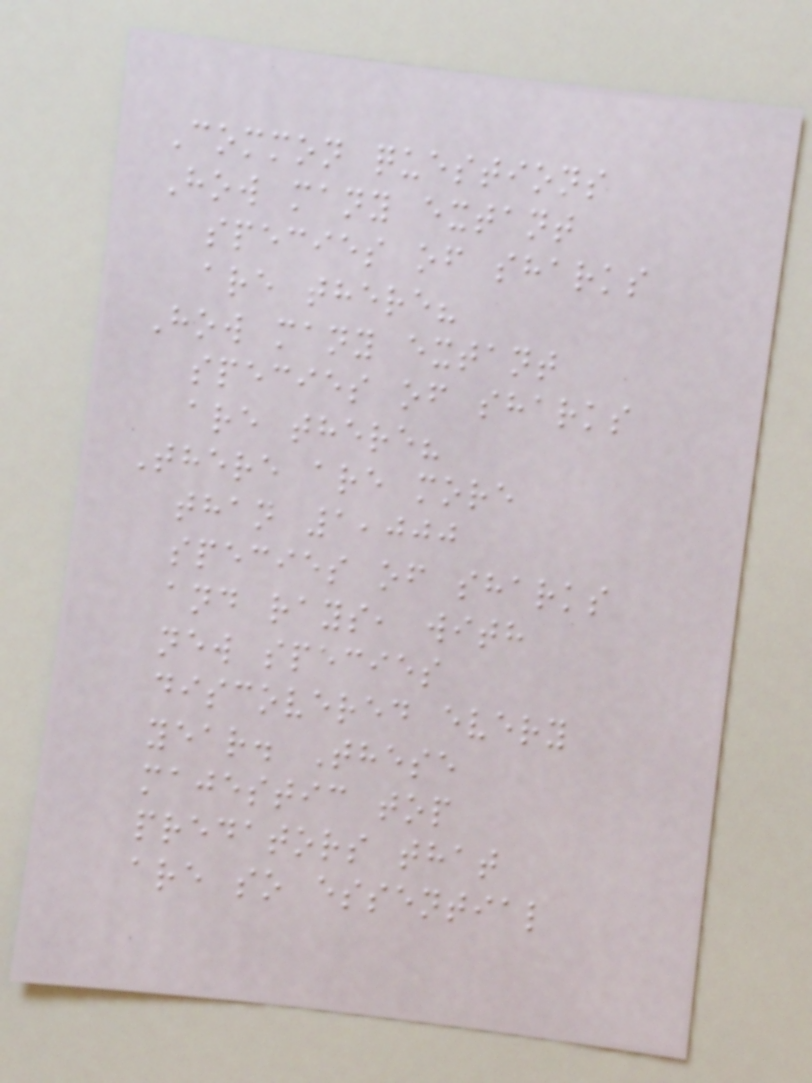Common questions
How many extant
species of sharks
are there?
How many extant
species of sharks
are there?
There are more
than 1,000
species of sharks
and rays, with
new species
discovered every
year. These
majestic top
predators that
are so essential
